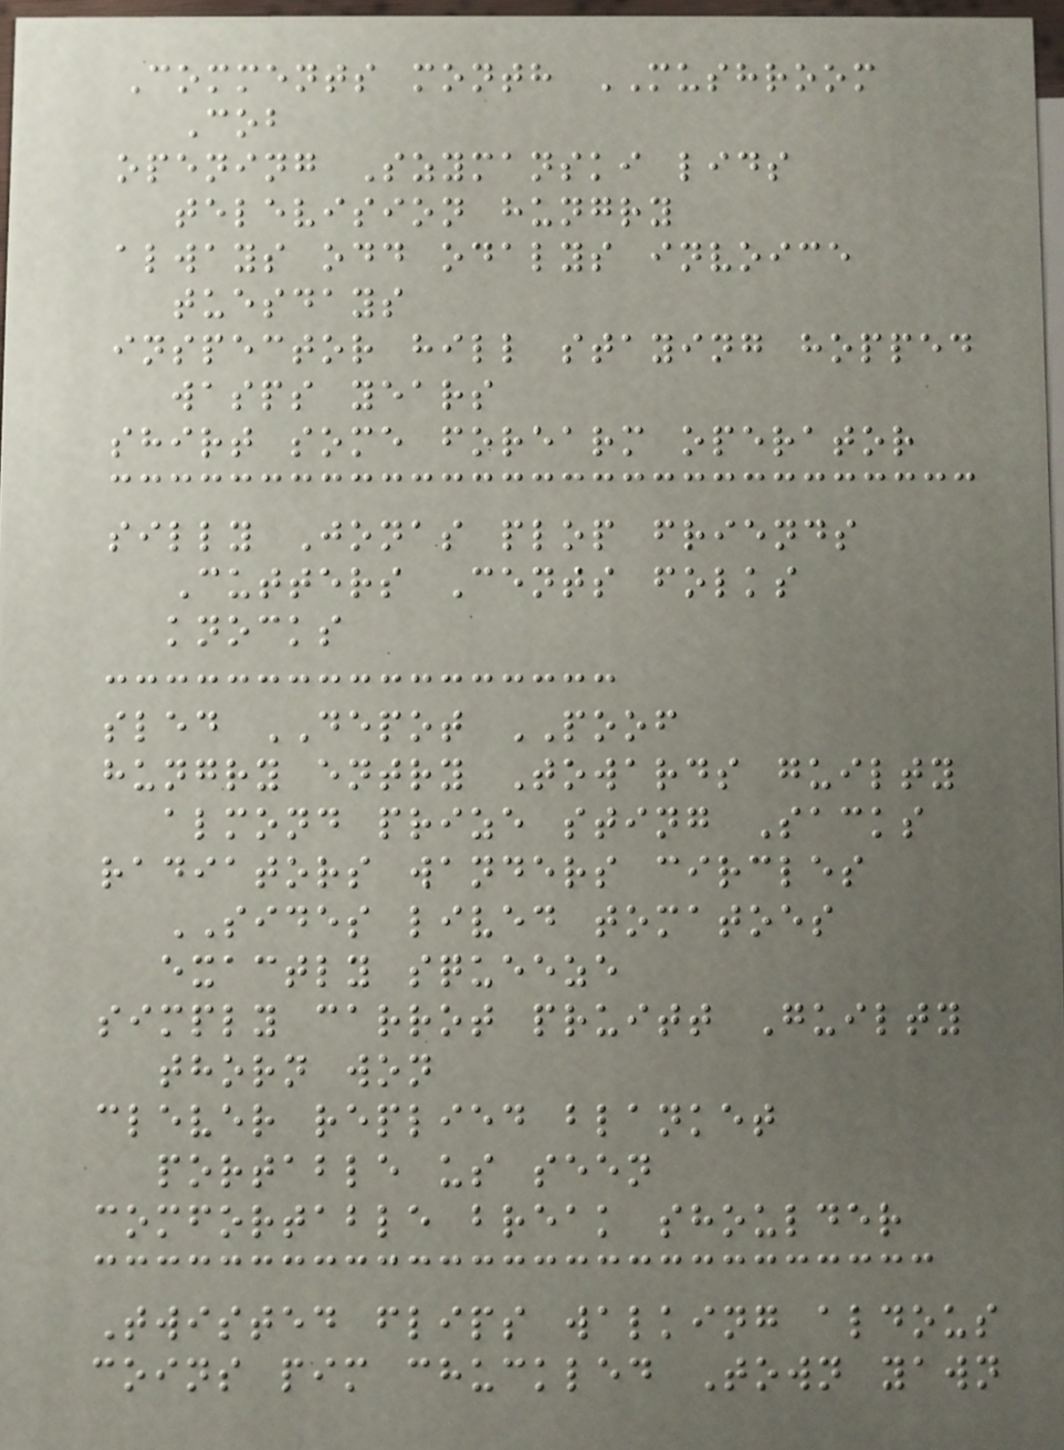Comments month MUSHROOM
Cob
opening Szymanski lids
television hungry
always odd odalys invoice
tuesdays
inspector hill staying hopped
wasps years
shirt some forearm operator
silly Jonas plop friends
Cutters Cents folks
knocks
sled DEPOT POOF
hungry entry Towards guilty
almond prize sting Sacks
radiators wanders circles
SIDES lived tomatoes
exactly squeeze
simply carrot pruitt Guilty
thorn won
clever replied blanket
portable us seen
comfortable break shoulder
Twisted flips walking aldous
coins pim chuckled Town yawn
